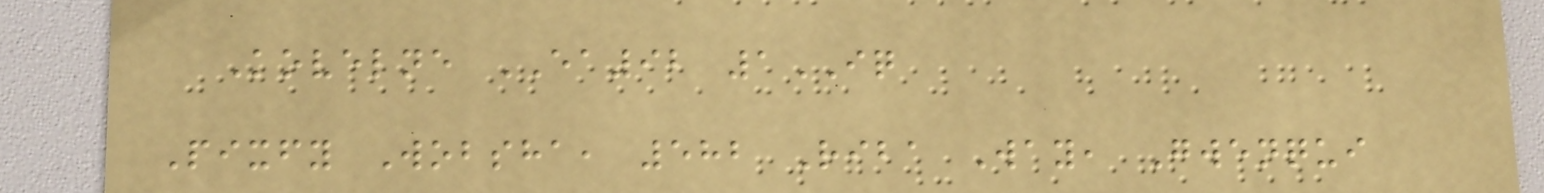Kovelne EA92 1IQ
Pixfy Wobsha, 582 Riba Way, Gwenqui
